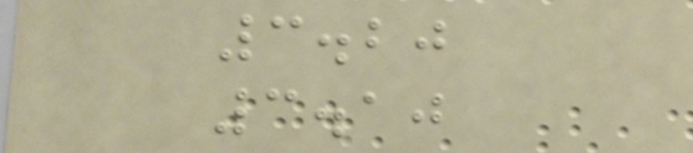3.20
3.10
